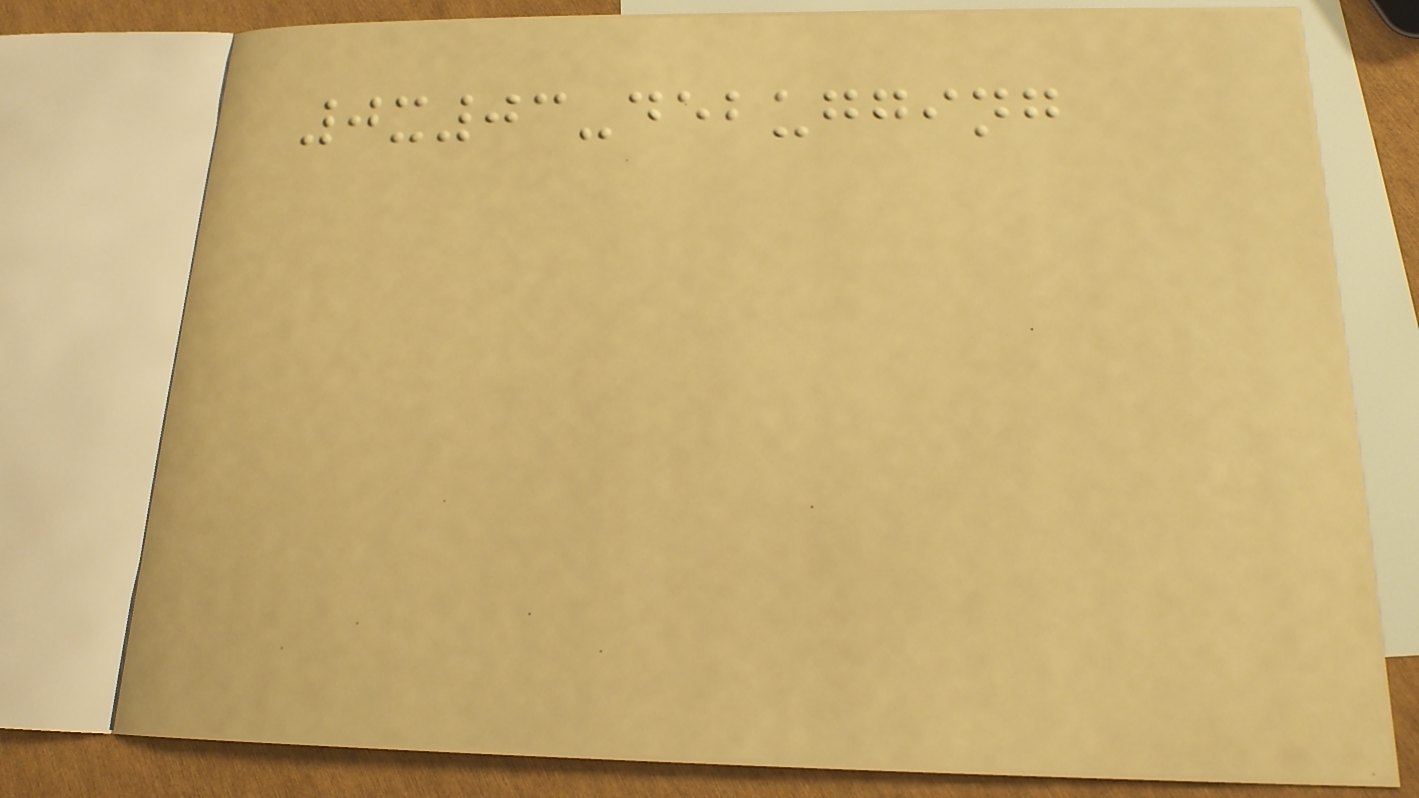0x03-debugging
